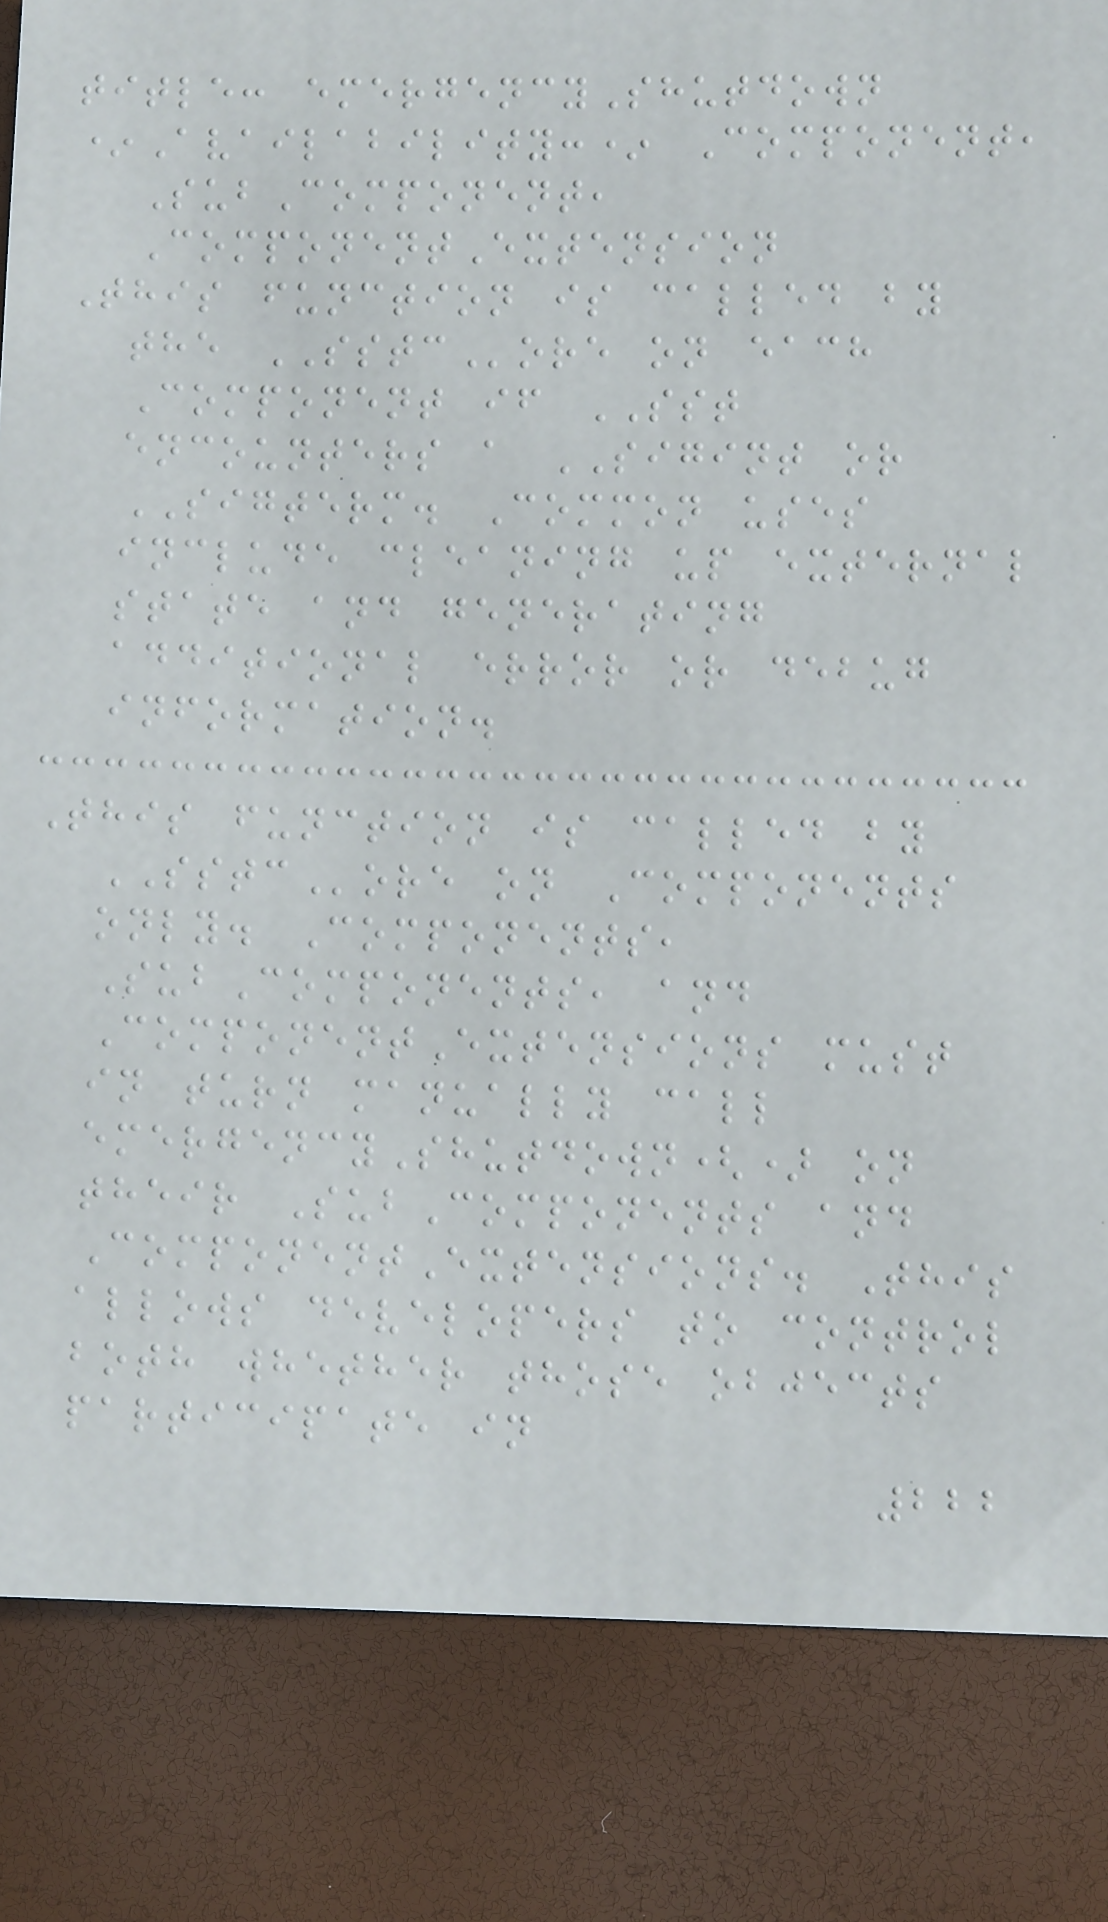title: emergencyShutdown
*Availability:* Component,
SubComponent,
ComponentExtension
This function is called by
the SSTCore on each
Component if SST
encounters a SIGINT or
SIGTERM. Common uses
include cleaning up external
state and generating
additional error or debug
information.
This function is called by
SSTCore on Components
only. Components,
SubComponents, and
ComponentExtensions must
in turn manually call
emergencyShutdown() on
their SubComponents and
ComponentExtensions. This
allows developers to control
both whether those objects
participate in
222
